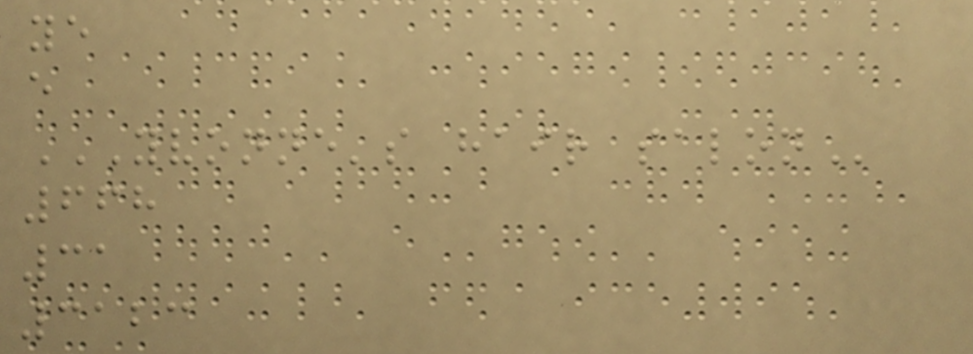ye
e
YVONNE'S HAIR SALON
668
31
3123
